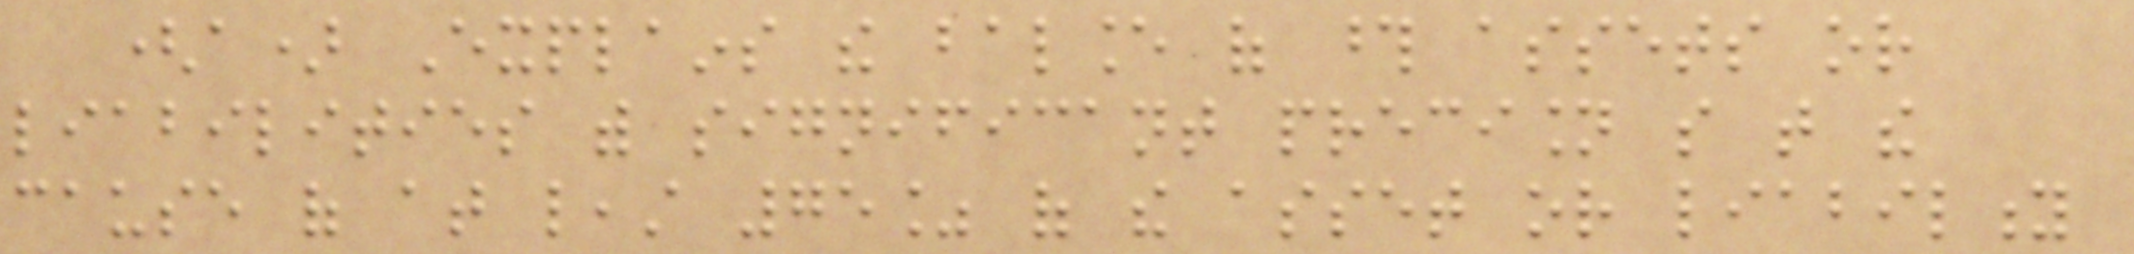(a) Explains the balance of those assets or
liabilities with significant precision so that the
cause of at least 75% of the asset or liability
